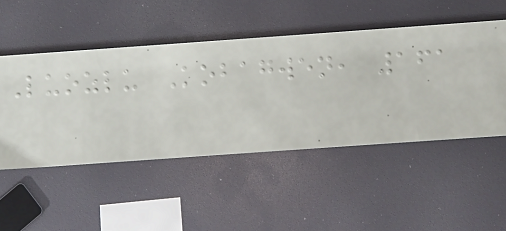Luozlu Kobagwen, 161
